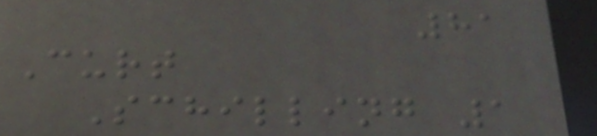81
Curt
Schilling 1
